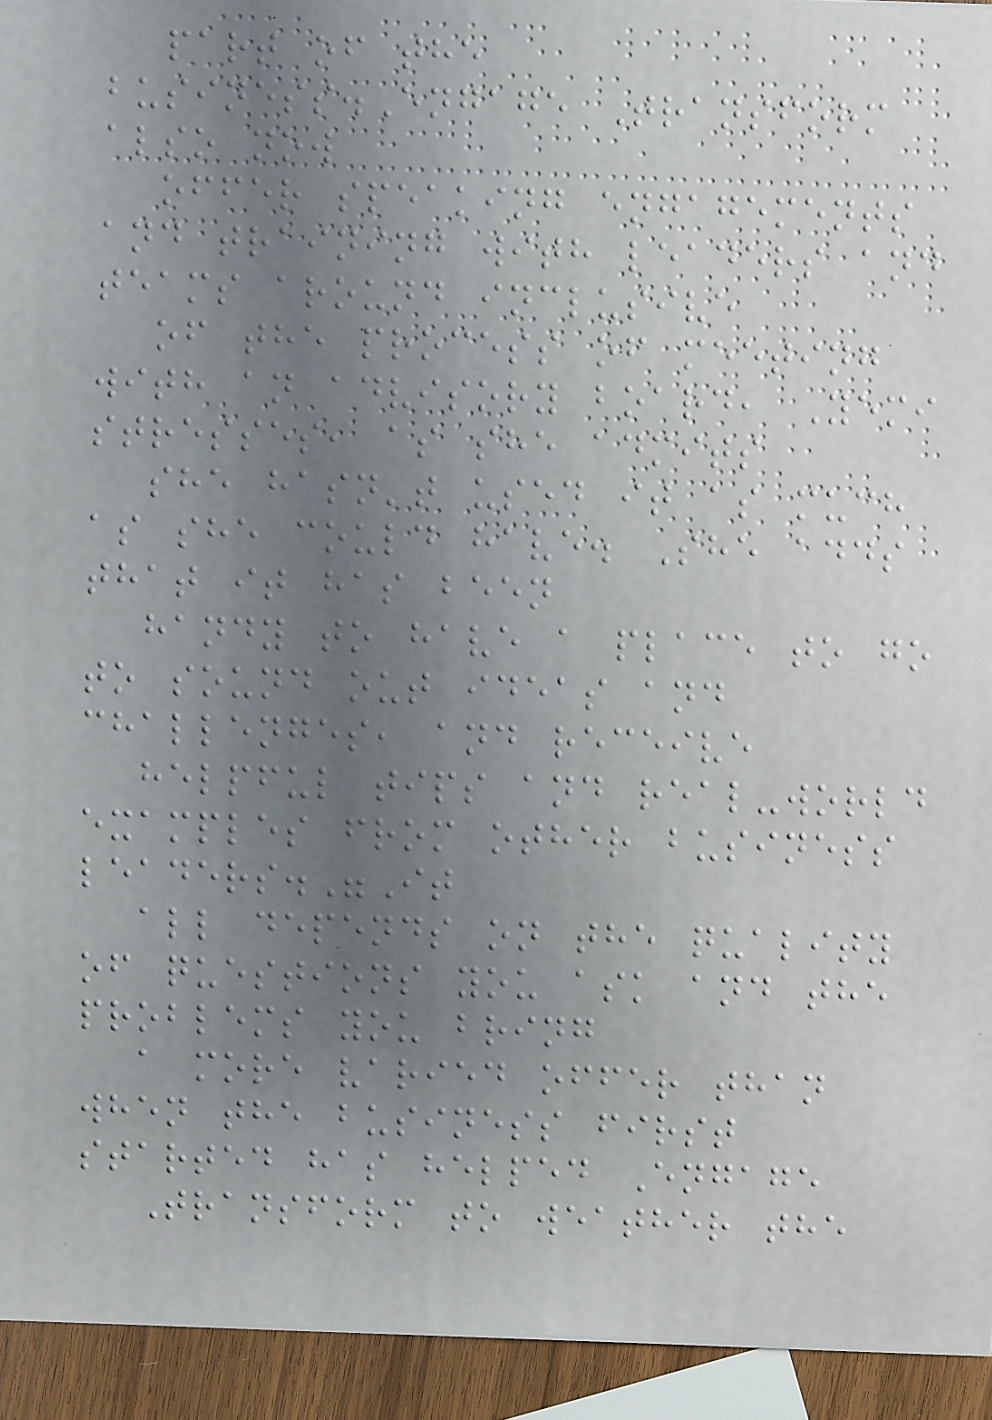part of the
business.Engage Transform
also now
offer speaking engagements
and training with leaders and
teams around inclusive
of the process of meeting
with an advisory board, Yemi
stresses, as she admits
she hasn't used it as much
as she could have. She adds
that it has been
handy to have a place to go
to sound out ideas and
challenges, and receive
helpful tips and real-world
examples from other business
leaders."It
all depends on the quality
of questions you ask and the
problems you bring
a more varied offer than
when the business first
started has helped Engage
Transform to weather the
